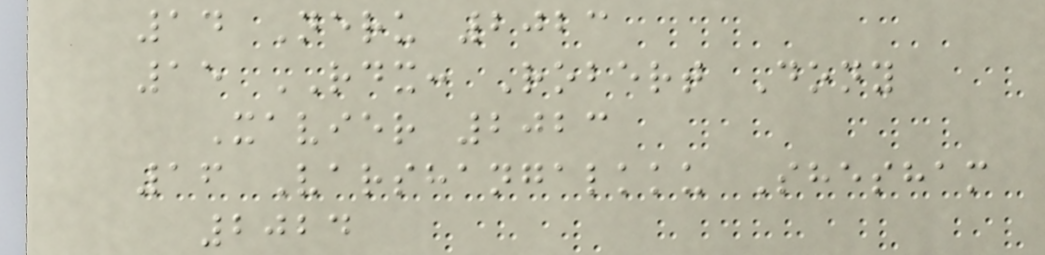14 Neru 2023
15 RDX: Robert Dony
Xavier 2023
16 Varshangalkku Shesham
2024
